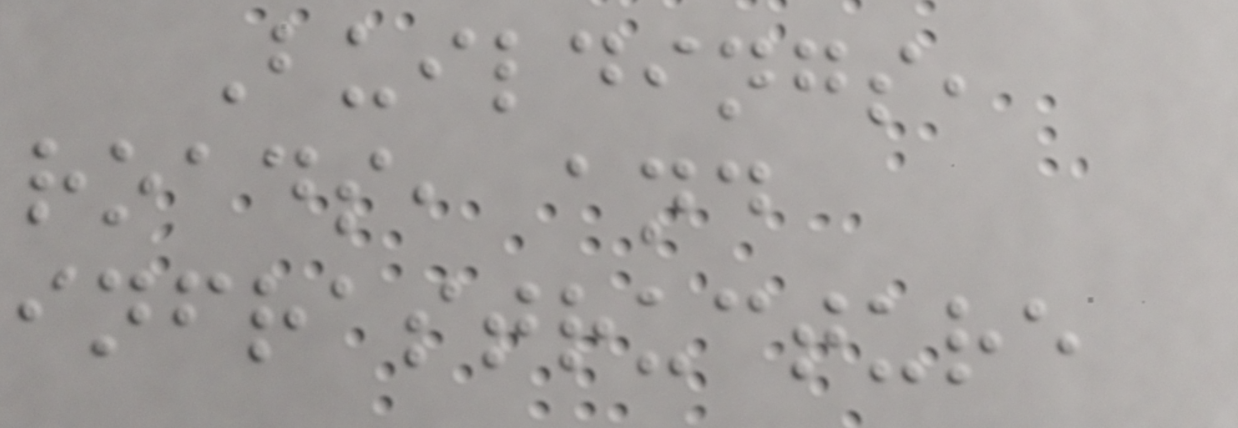Buildings,
roads, and
infrastructure
